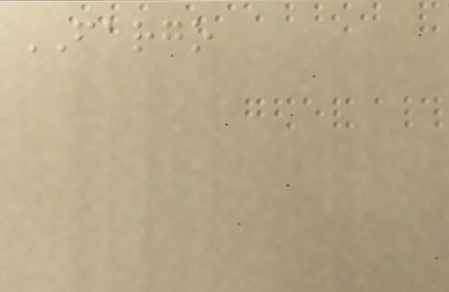FARGO
